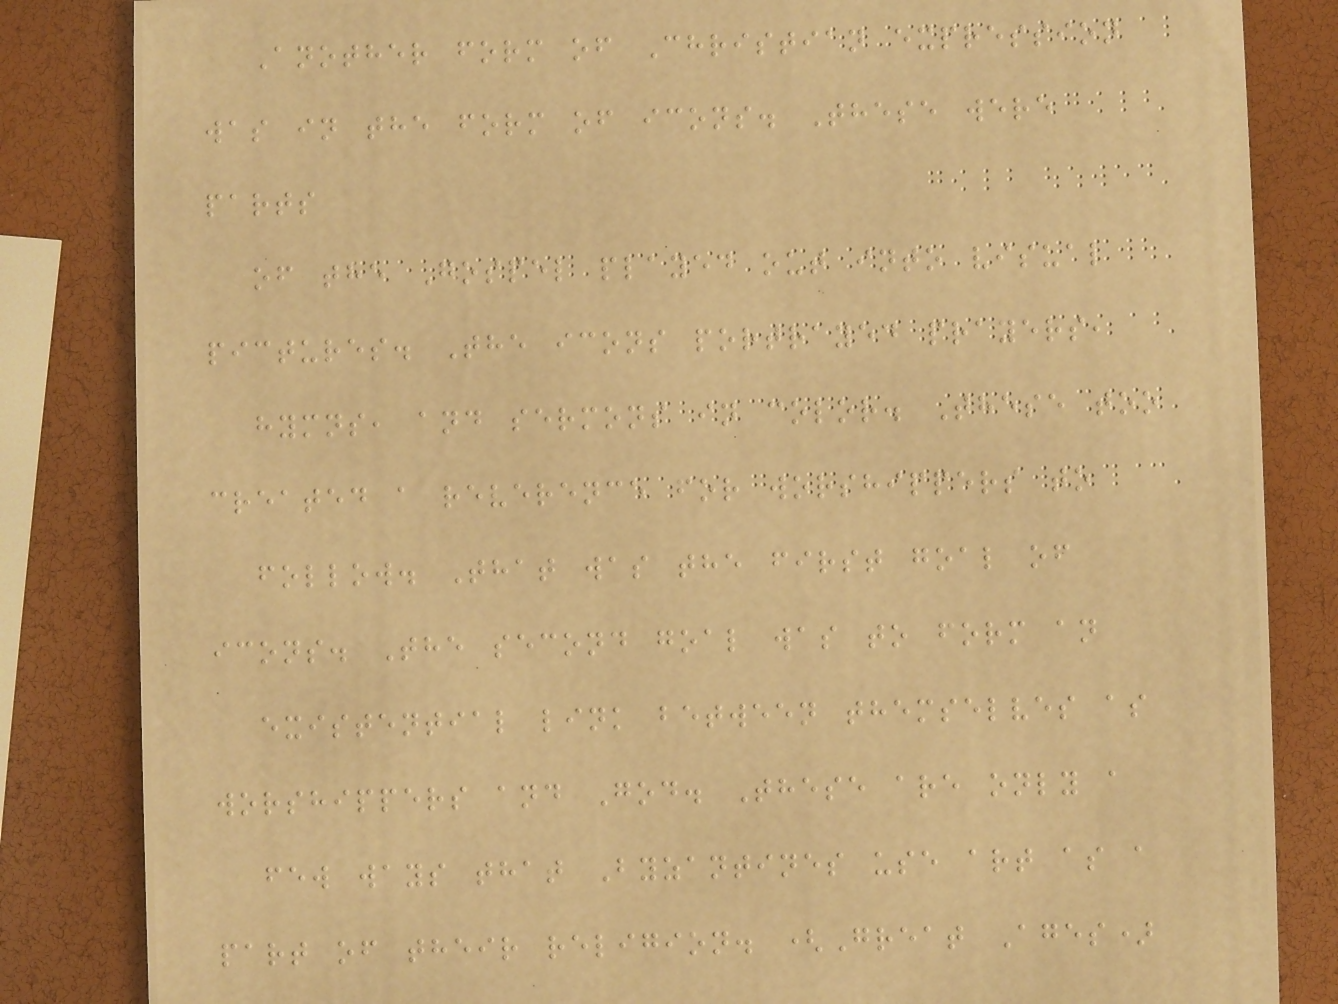Another form of Christian expression
was in the form of icons. These were
parts
of the Gospel played out into visual
pictures. The icons portrayed prayers,
hymns, and sermons in color. These too
created a reverence for worshippers to
follow. That was the first goal of
icons. The second goal was to form an
existential link between themselves as
worshippers and God. These are only a
few ways that Byzantines use art as a
part of their religion. (Great Ages)
